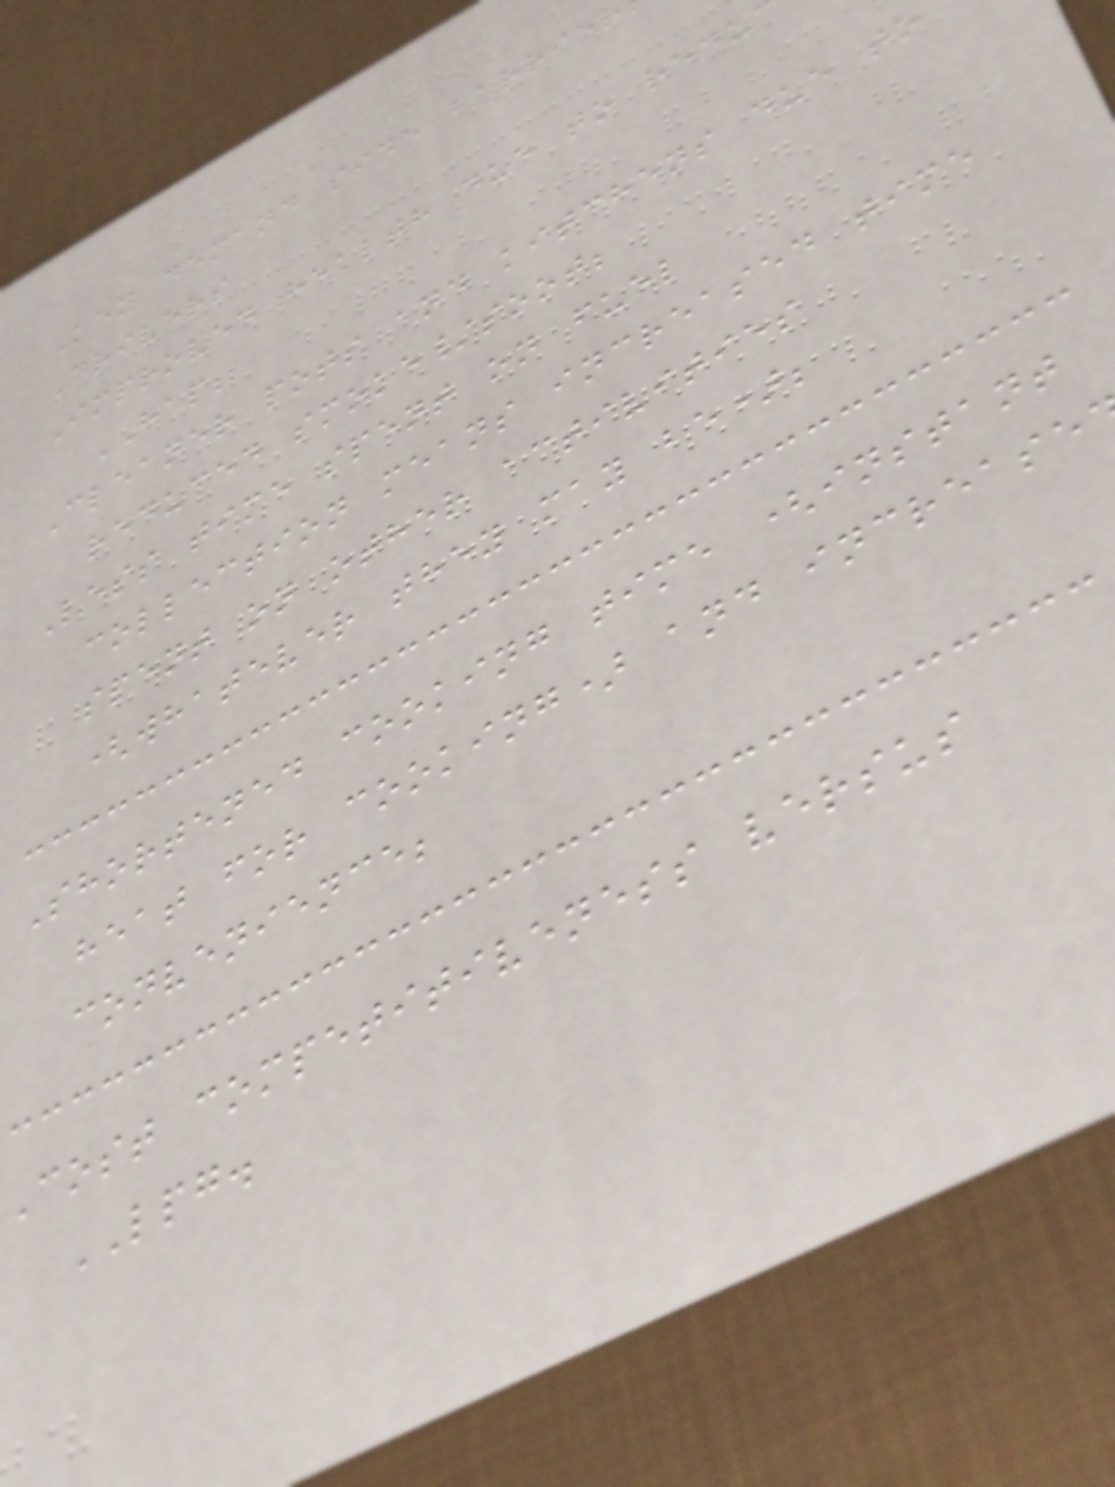Key demand side barrier
Drivers
Improved health due to redu
HAP;
Cleaner pots and kitchens due to
reduced smoke/soot;
Less time spent on fuel
collection means increased time
spent on other activities
(whatever they may be);
Shortened cooking time (instant
heat for cooking) and increase
convenience;
Cost competitiveness versus
LPG.
